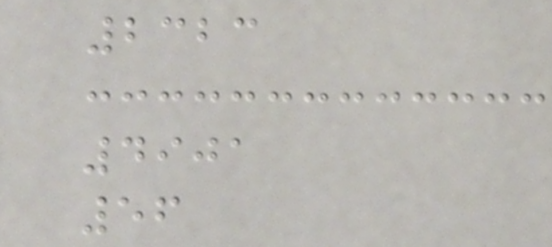2323
4901
56
